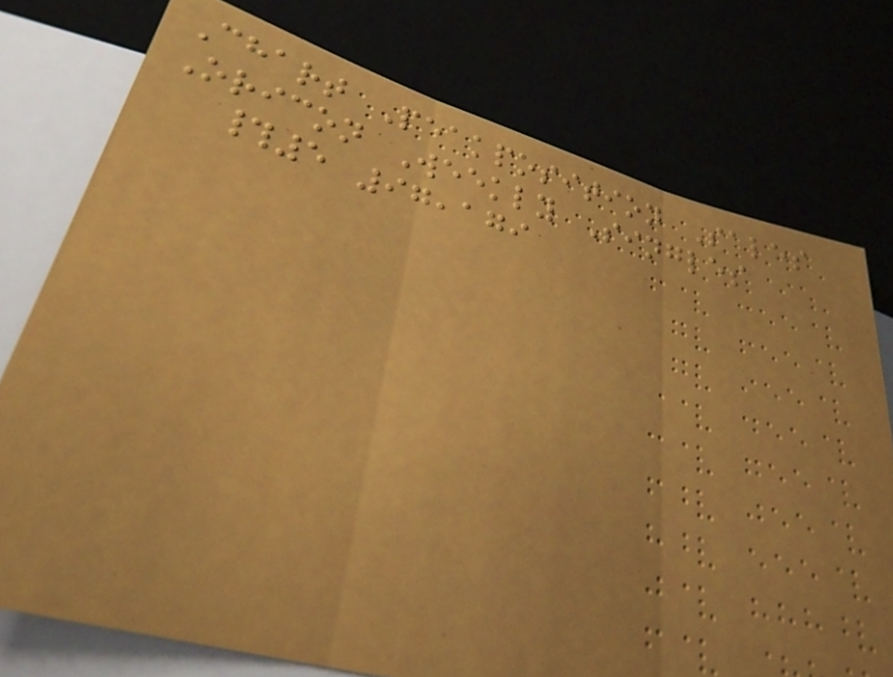Chart Peakposition Sales
Oricon Weekly Singles
#5 97,179
